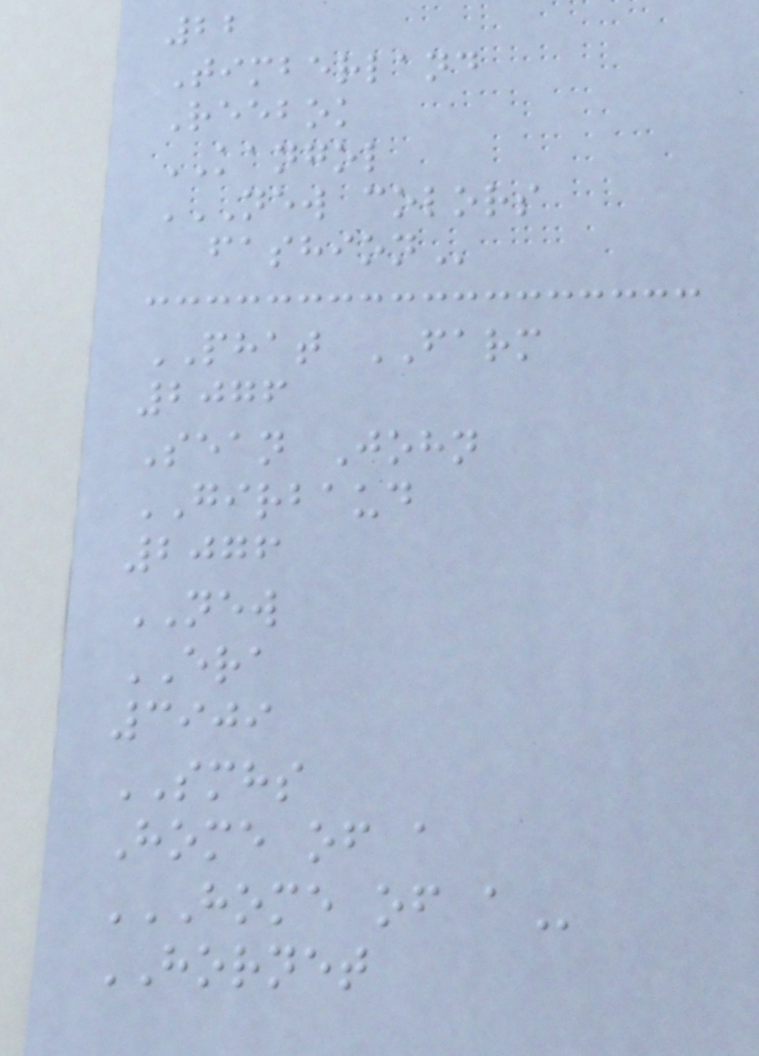22
Timberland
Reebok
KANGOL
NEW COLORS
FASHION
PHAT FARM
2076
Sean John
GIRBAUD
2076
NEW
ERA
3909
SMHS
Home of a
HOME OF A
HORNET
